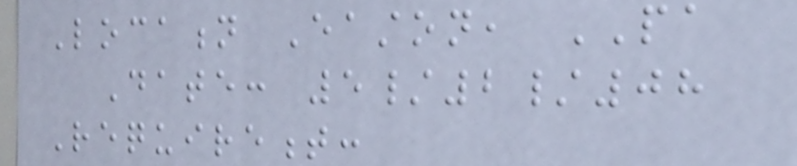Location Easton, PA
Date: 5/2/08
Requirement:
